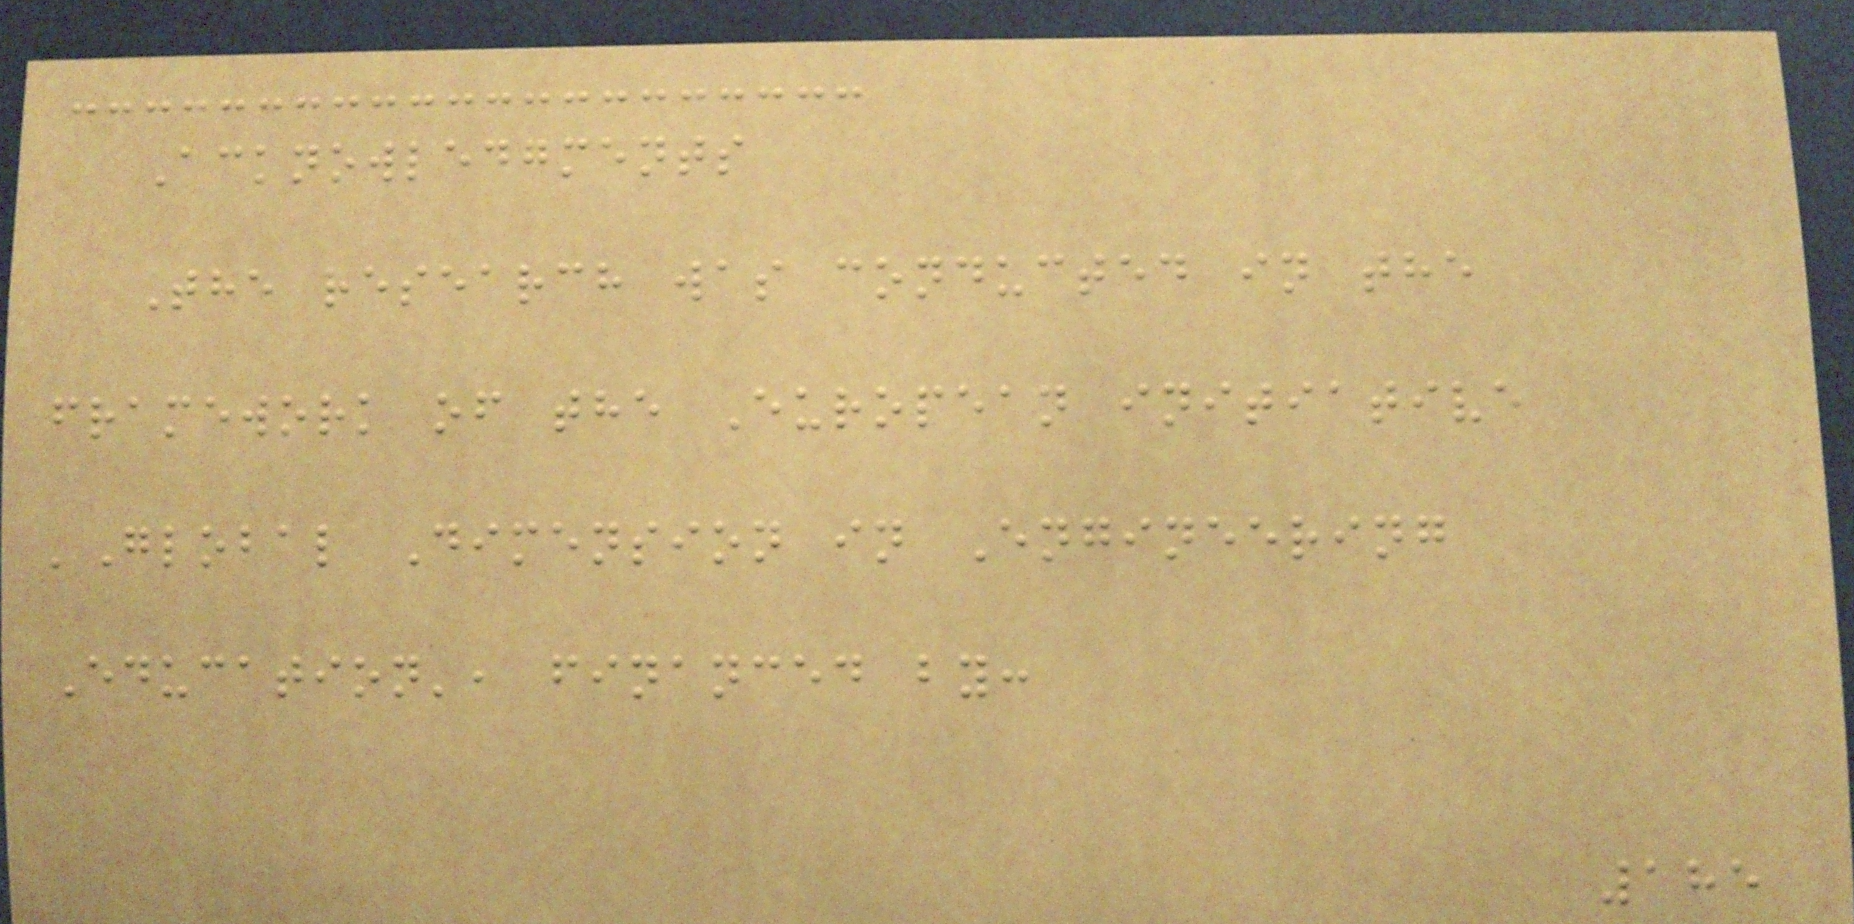Acknowledgments
The research was conducted in the
framework of the European initiative
'Global Dimension in Engineering
Education', financed by:
185
